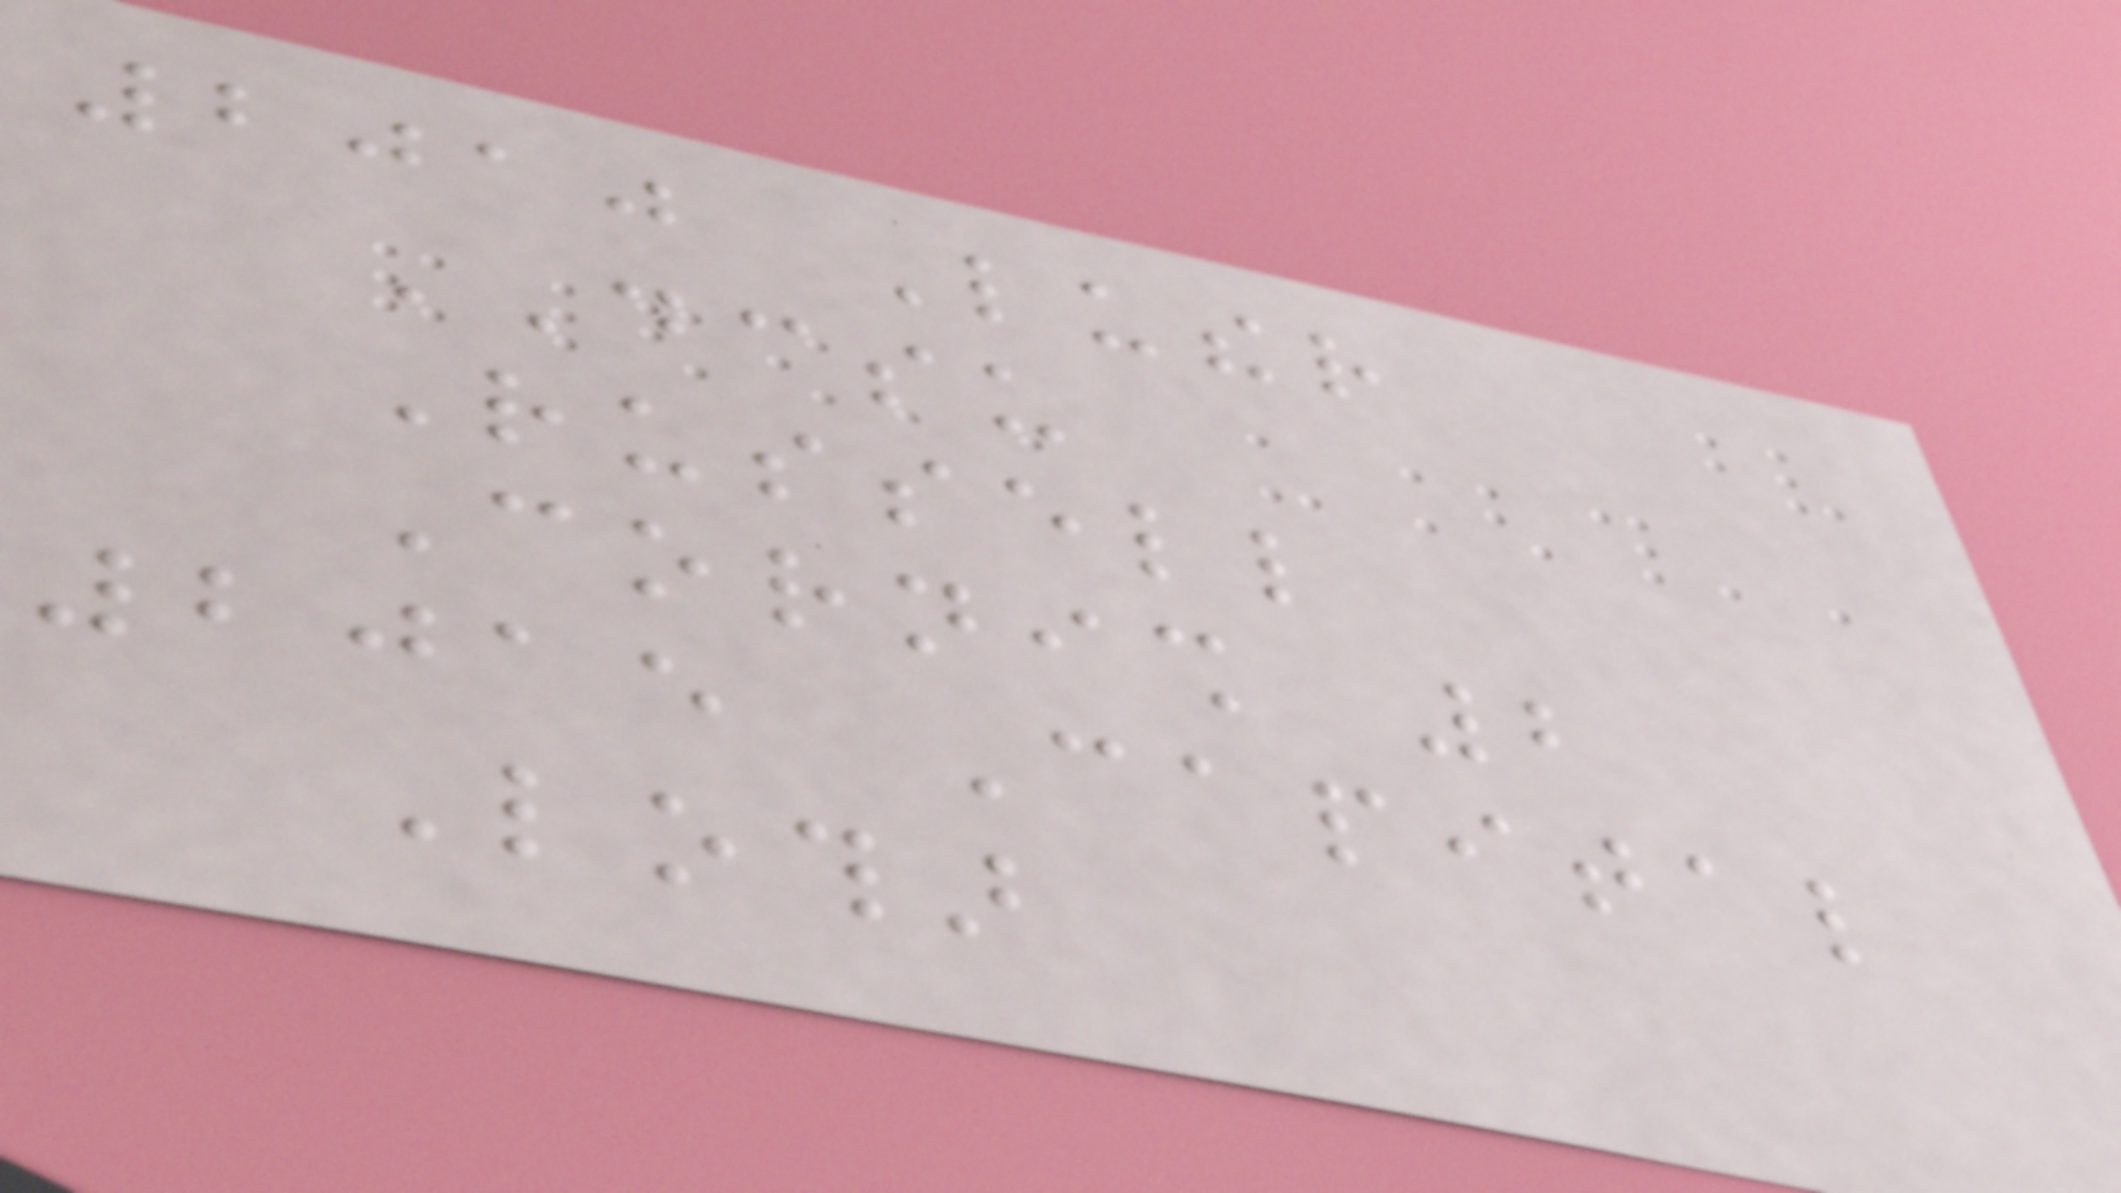2010 Luther
DCSU
Russell
Cornish 2
2015 Capital
Lothar
